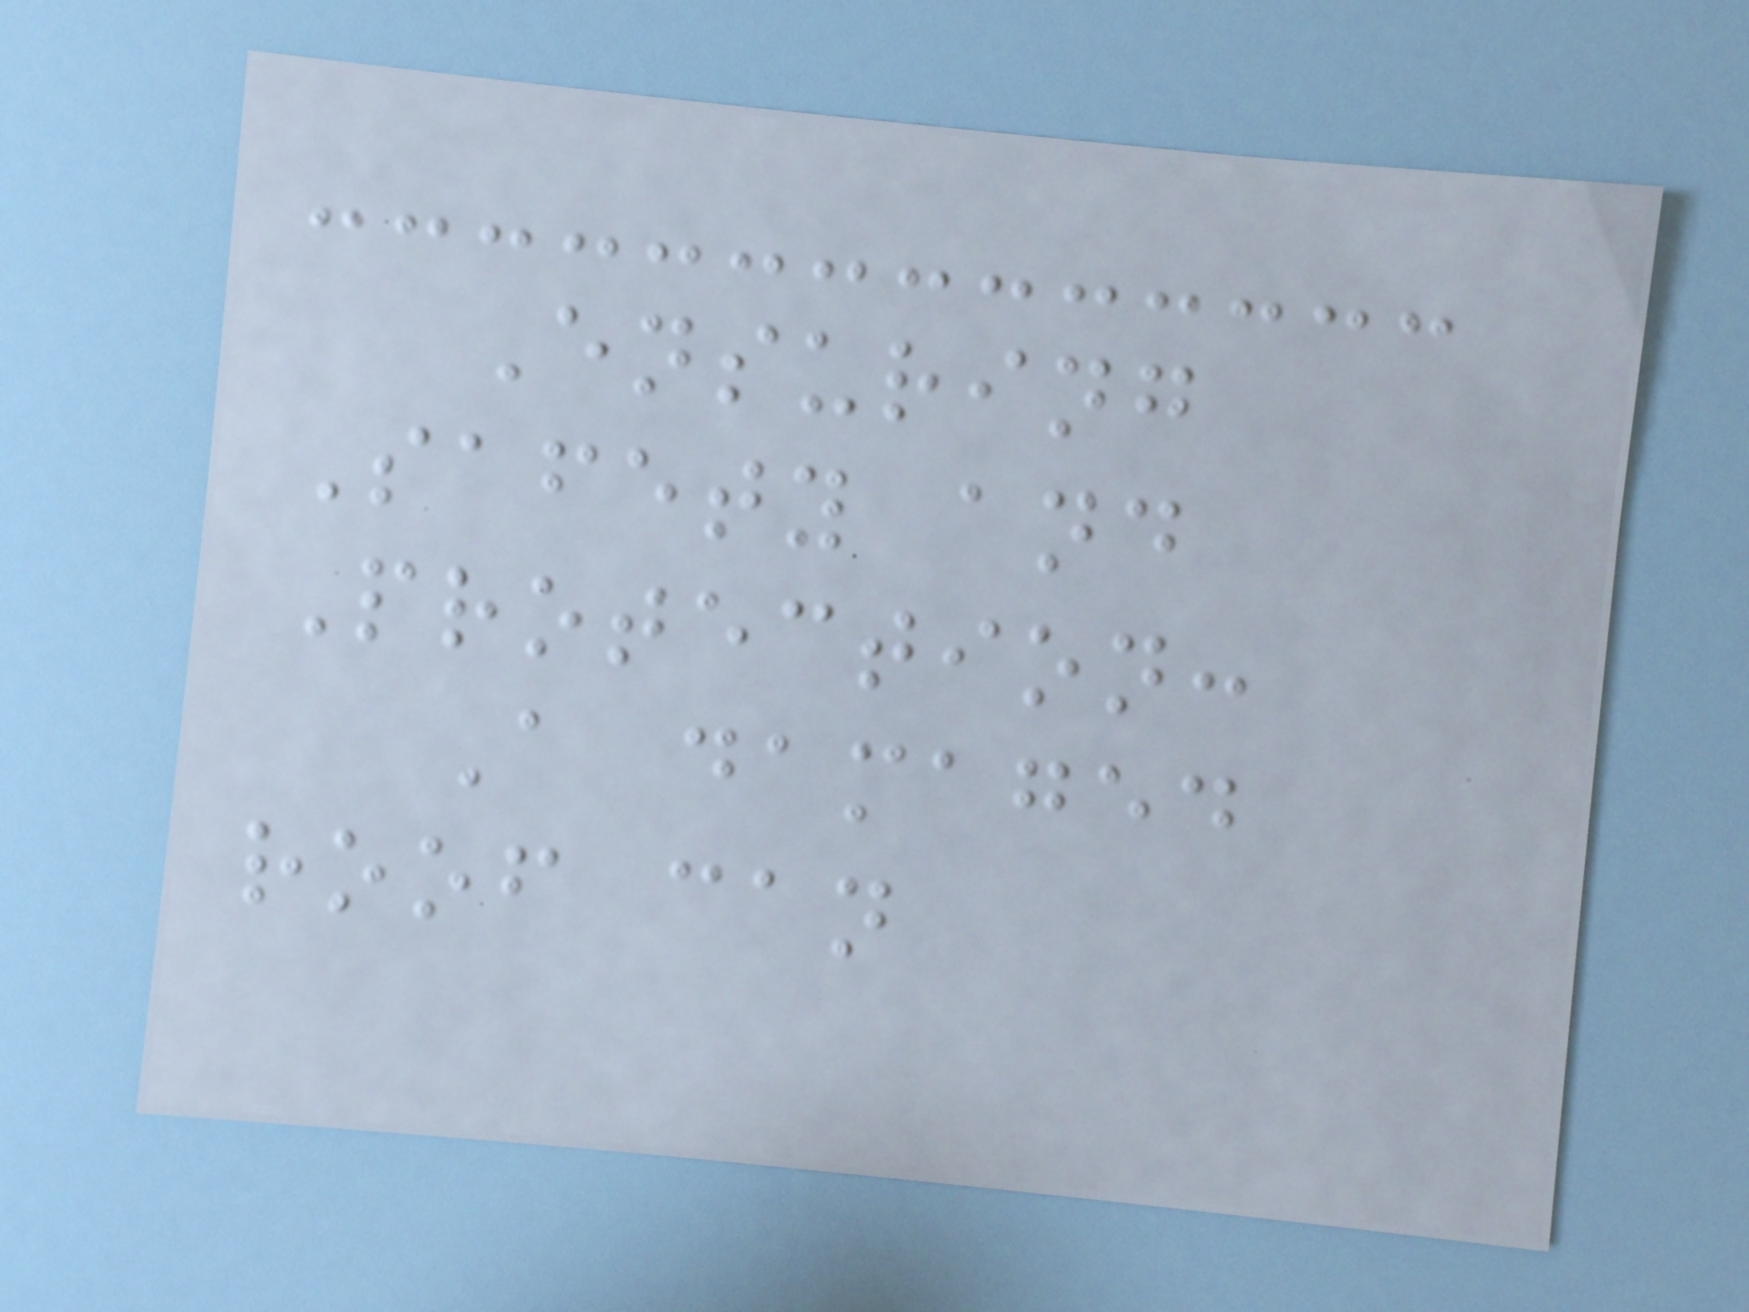Ensuring
Safety and
Protection:
A damaged
roof can
